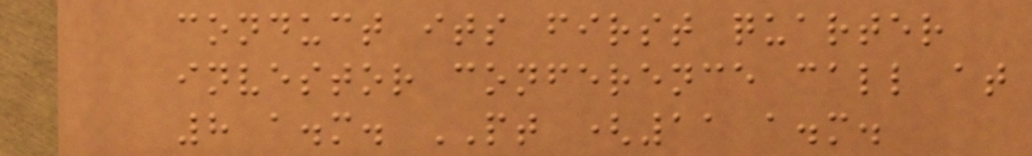conduct its first quarter
investor conference call at
8 a.m. PT (11 a.m.
